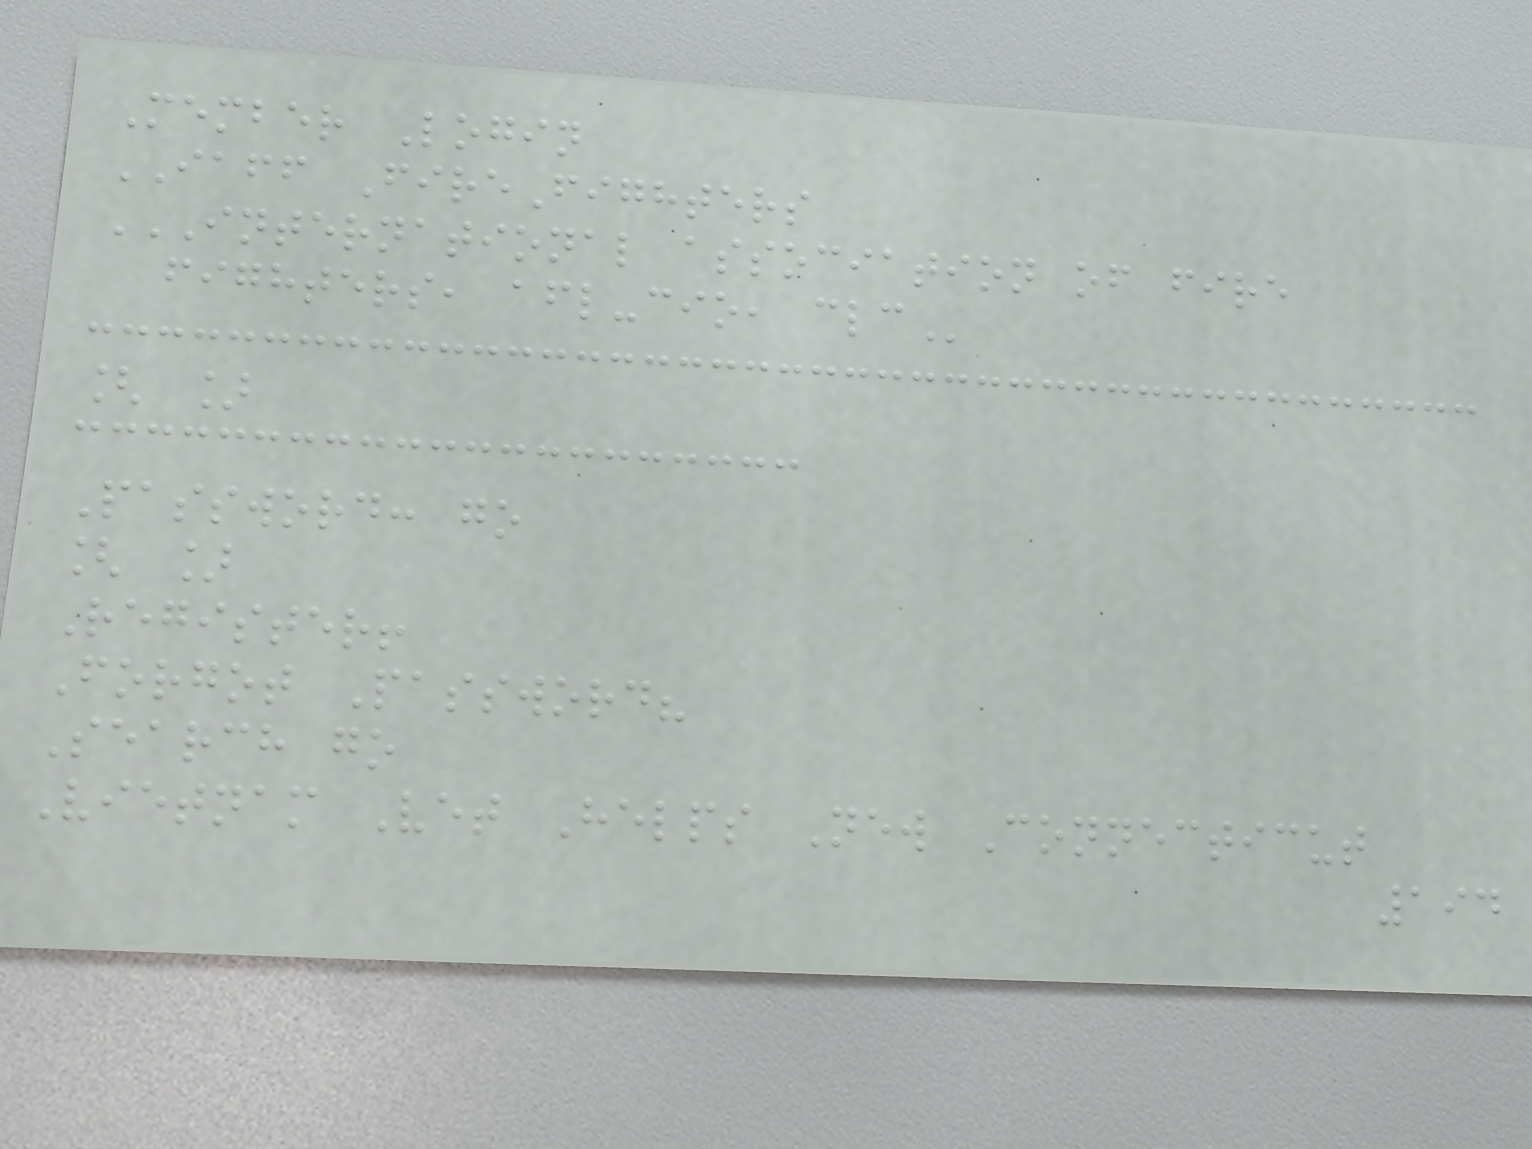Member Login
IAFF FireFighters
INTERNATIONAL ASSOCIATION OF FIRE
FIGHTERS, AFL-CIO, CLC
[ ]
Password: go
[ ]
Register!
Forgot Password?
Search go
Vietnam Vet Helps New Connecticut
194
